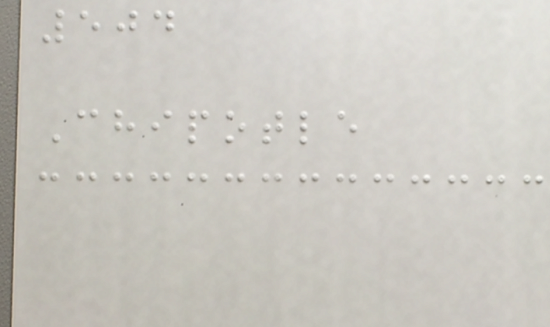504
Chipotle
